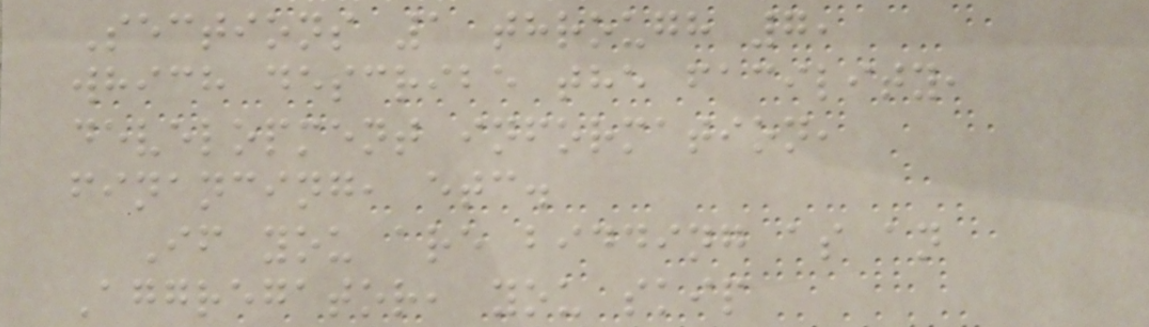Sections 1 through 7,
which describe the facility,
development information,
financing, etc.
If you are bidding as an
Aggregator, you skip
